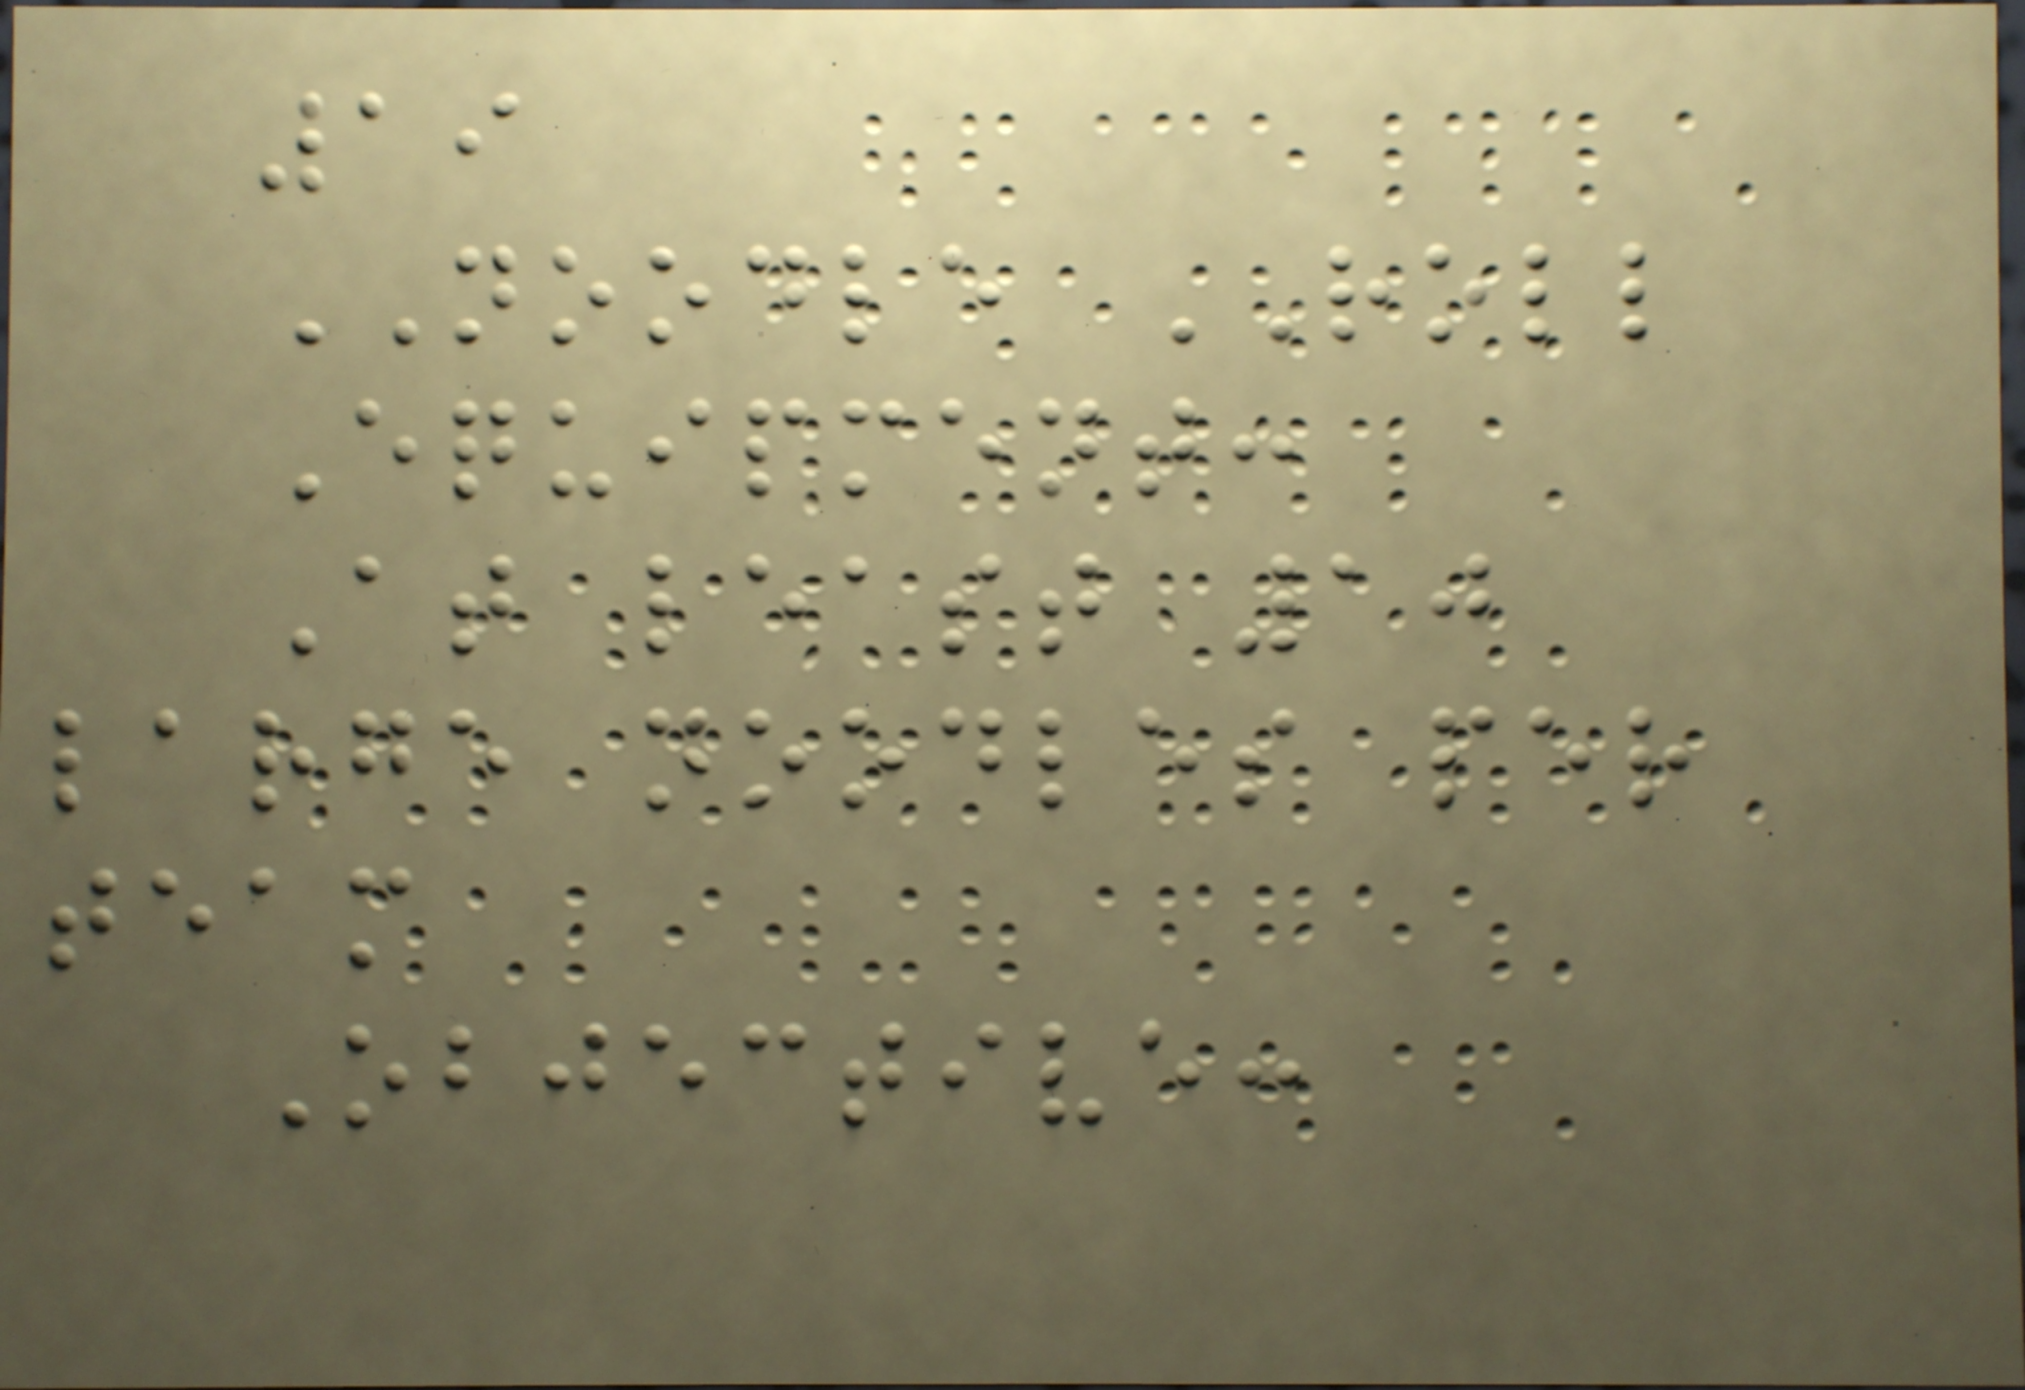19
NOODLE ROLL
Equipment:
At least 10
large noodles per
team
Objective:
